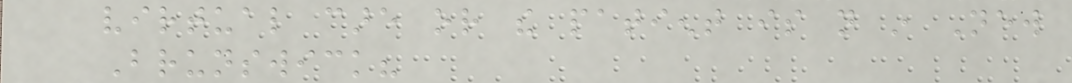virtual care or the patient is not in New
Brunswick?
